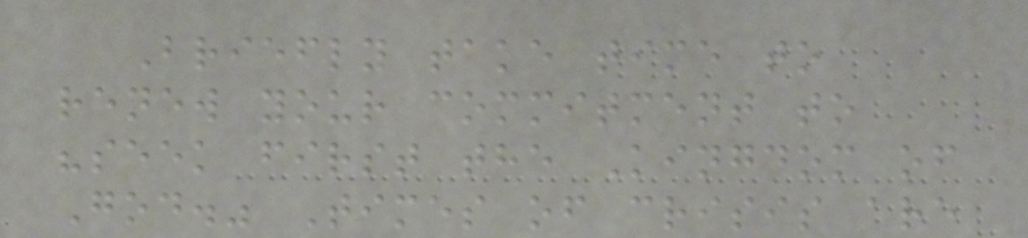Briefly take time to
renew your commitment to
"seek first the Kingdom of
God." Times of crisis are
